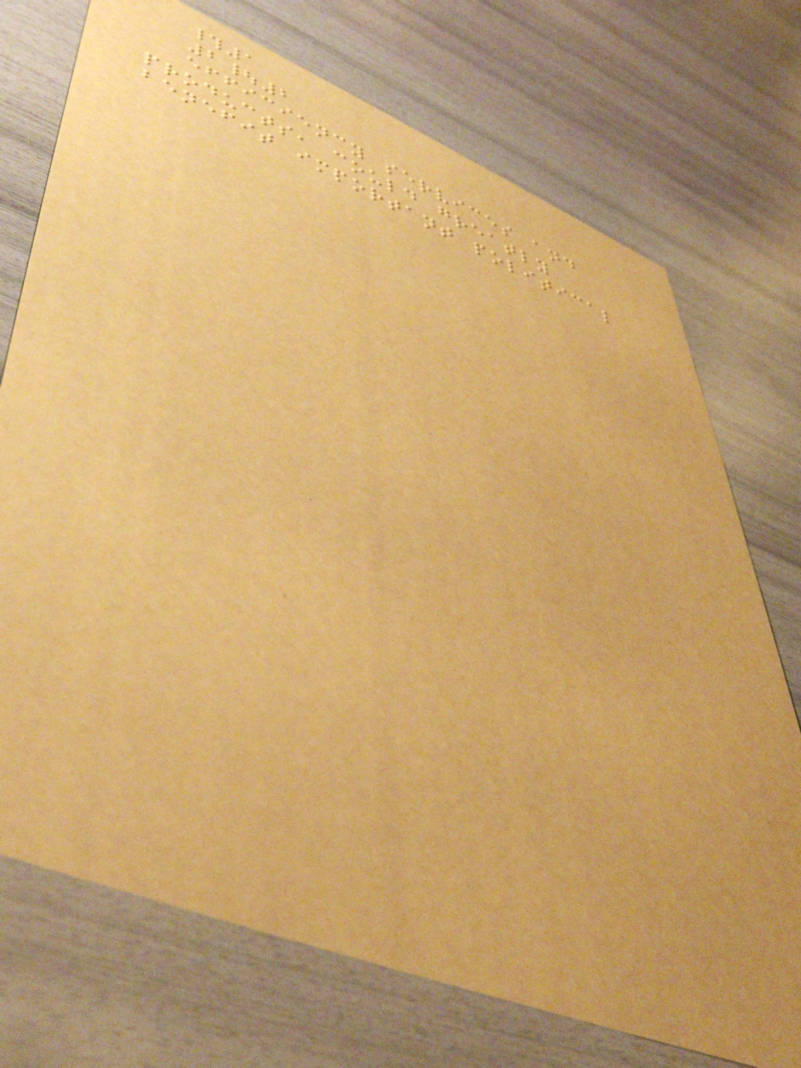#1
2|2
efficiency services and
products, could greatly
benefit important political
